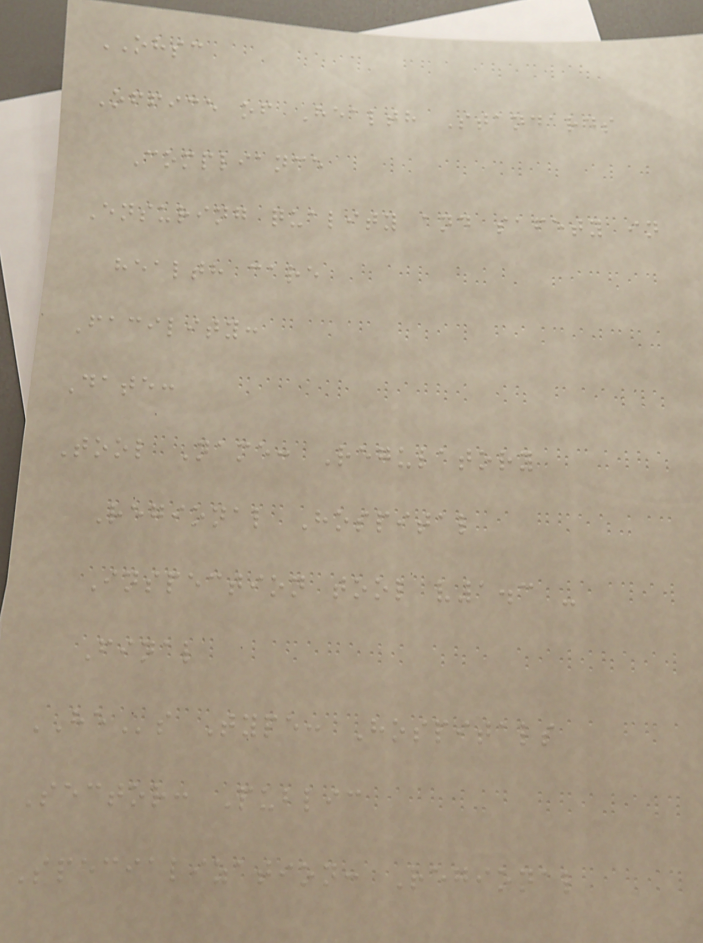OHSC
Office of Health Standards
Compliance
Ensuring quality and safety in
health care
Facility:
Date:
Tool Name: Regulatory
Regional Hospital
Inspection tool v1.3 -
Final
HEs Type: Hospitals
Sector: Public
Specialization: Regional
